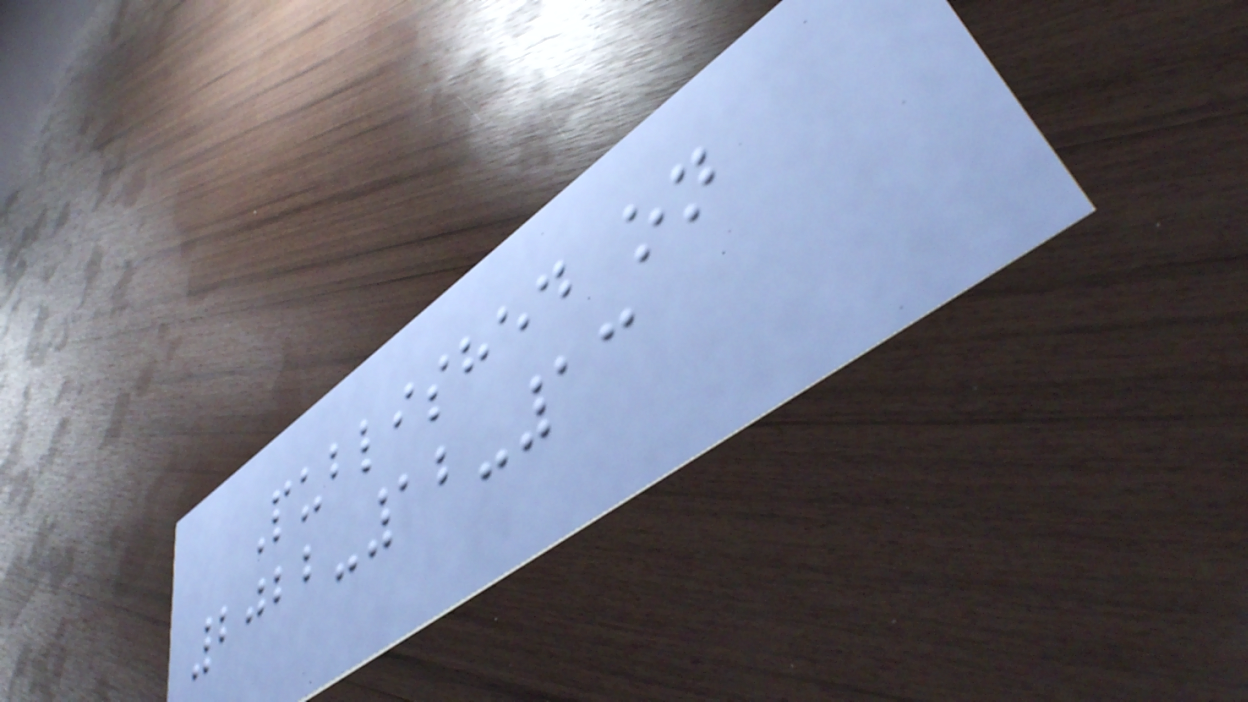Published on
2022-12-13
